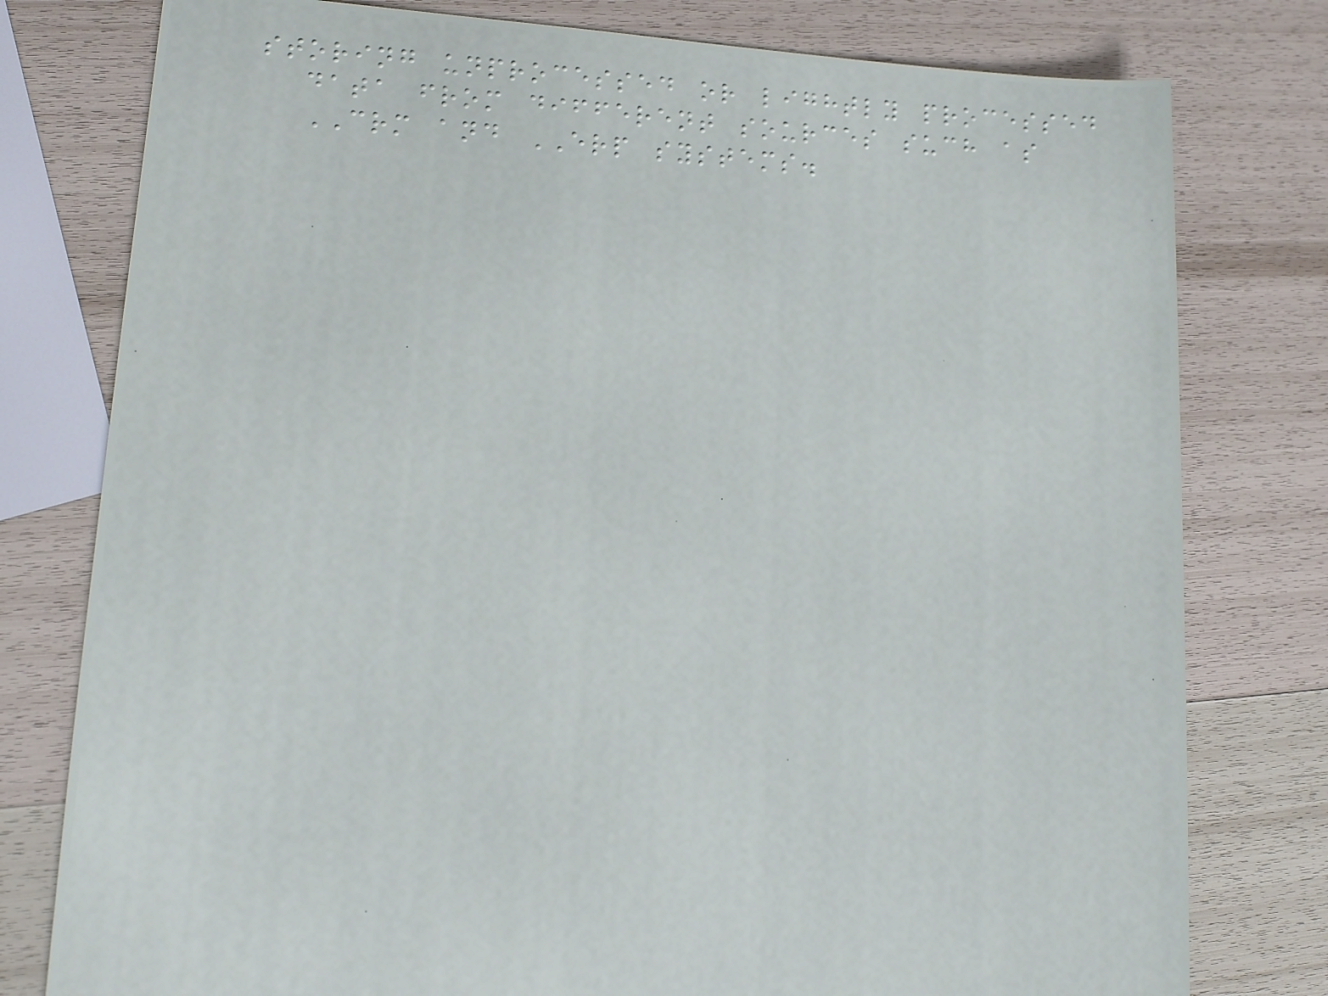storing unprocessed or lightly processed
data from different sources such as
CRM and ERP systems.
